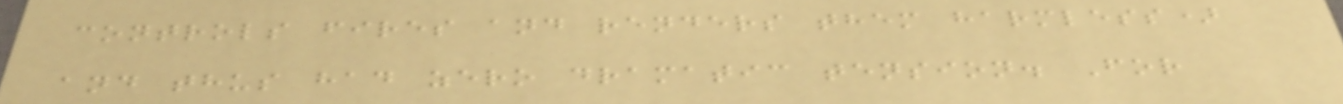controls fires and renders them harmless)
and thus had zero dramatic tension. For
